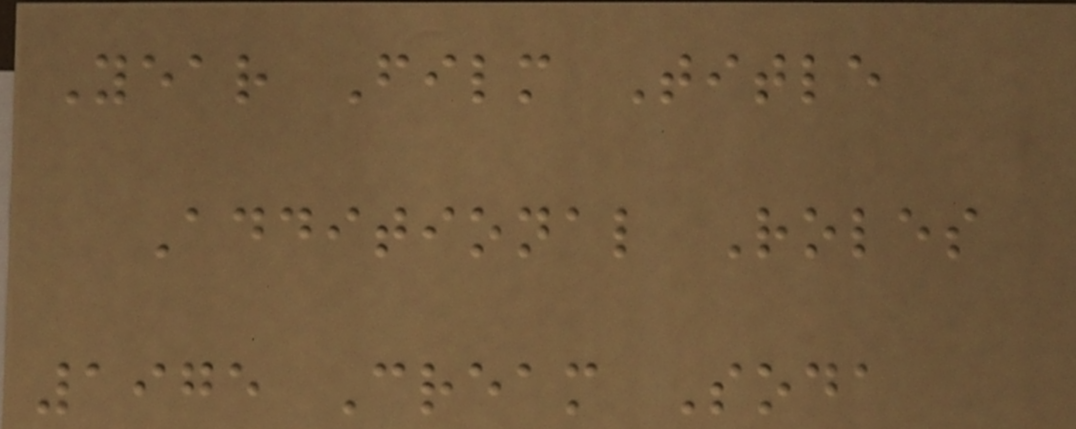Year Film Title
Additional Roles
1975 Cream Soda
